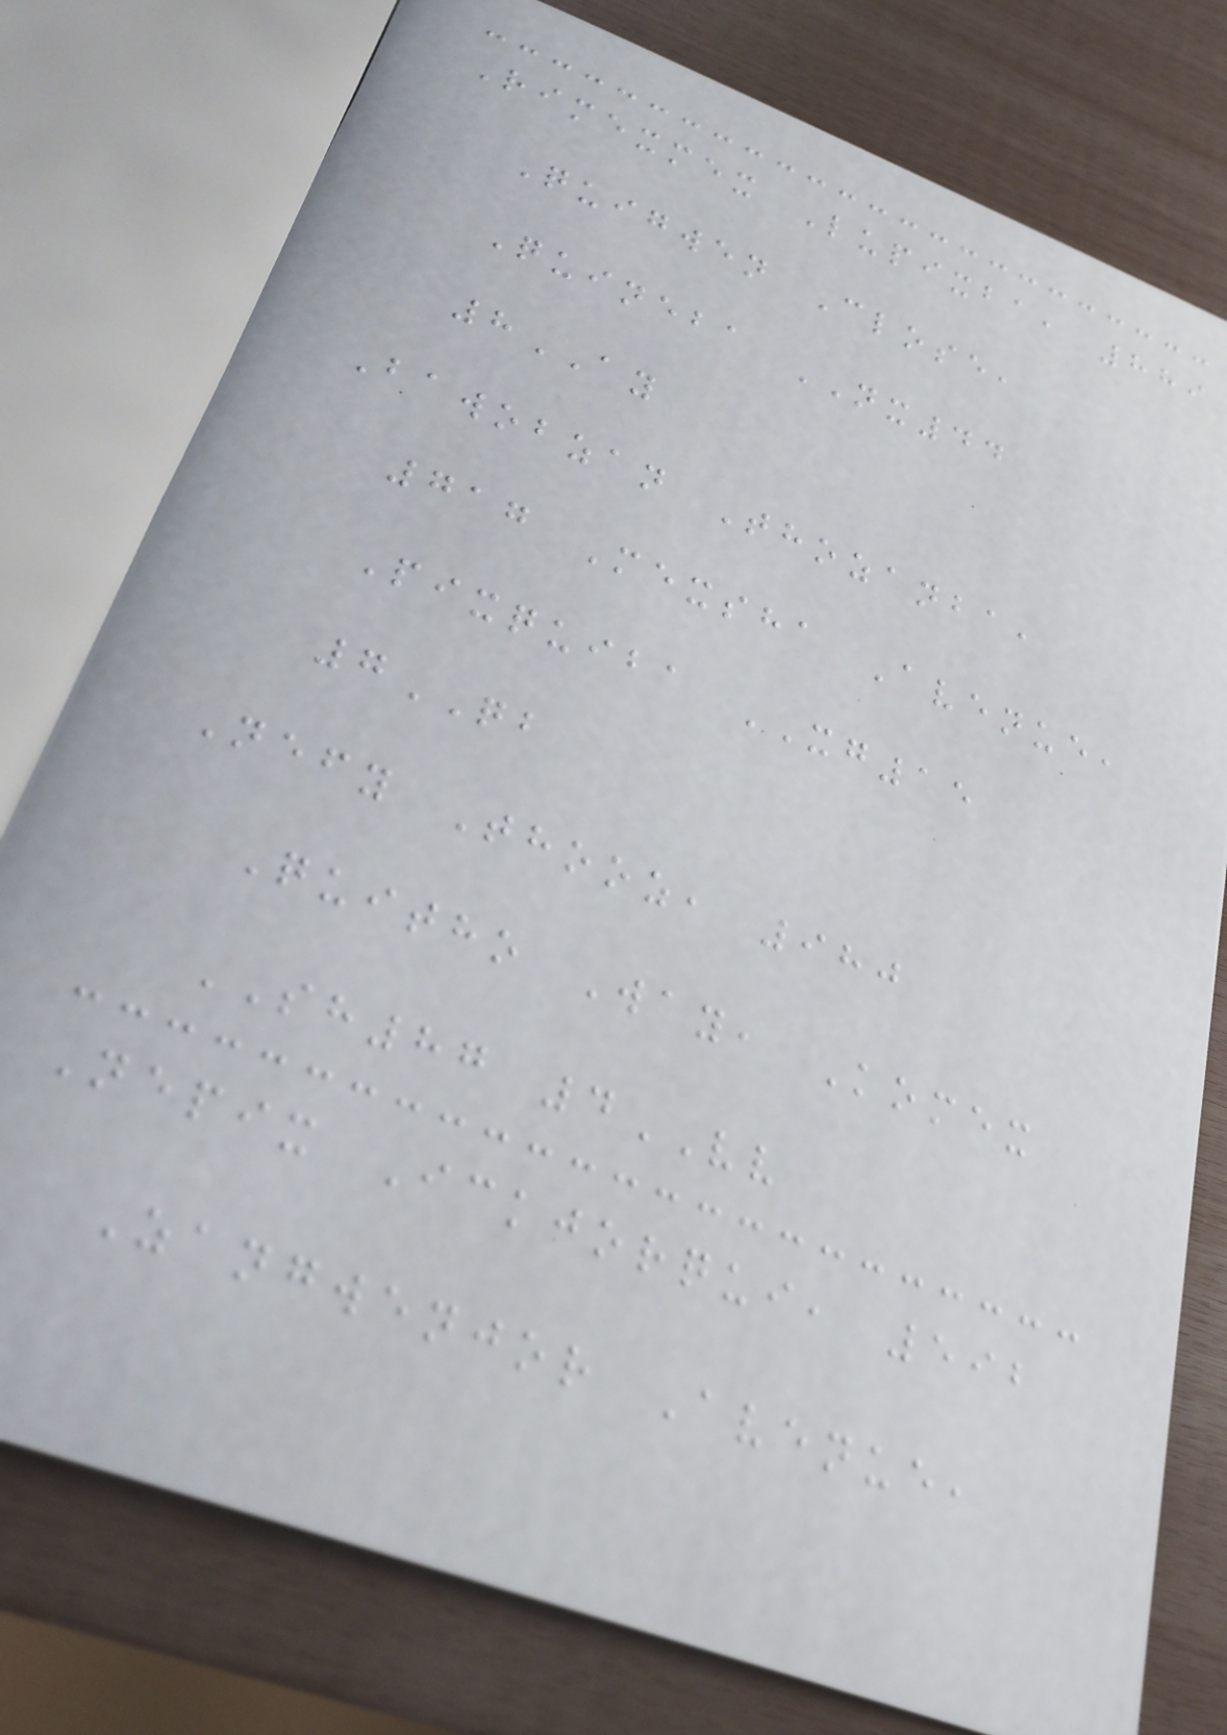Rimexmex Lupixba, 889
Quigwen Close,
Quineba NX44
8AY
Bawobzan Thozanba,
717 Mexsha Avenue,
Pixquiba XG15
7QB
Nefy Thooz, 980
Quitho Way, Komex
SH87 4VV
Nepix Ickjorqui, 592
Zangwenjor Avenue,
